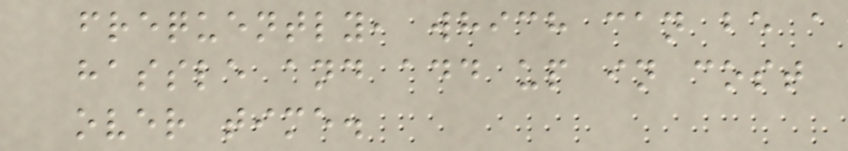frequently, which can be a
hassle and add up in cost
over time.
